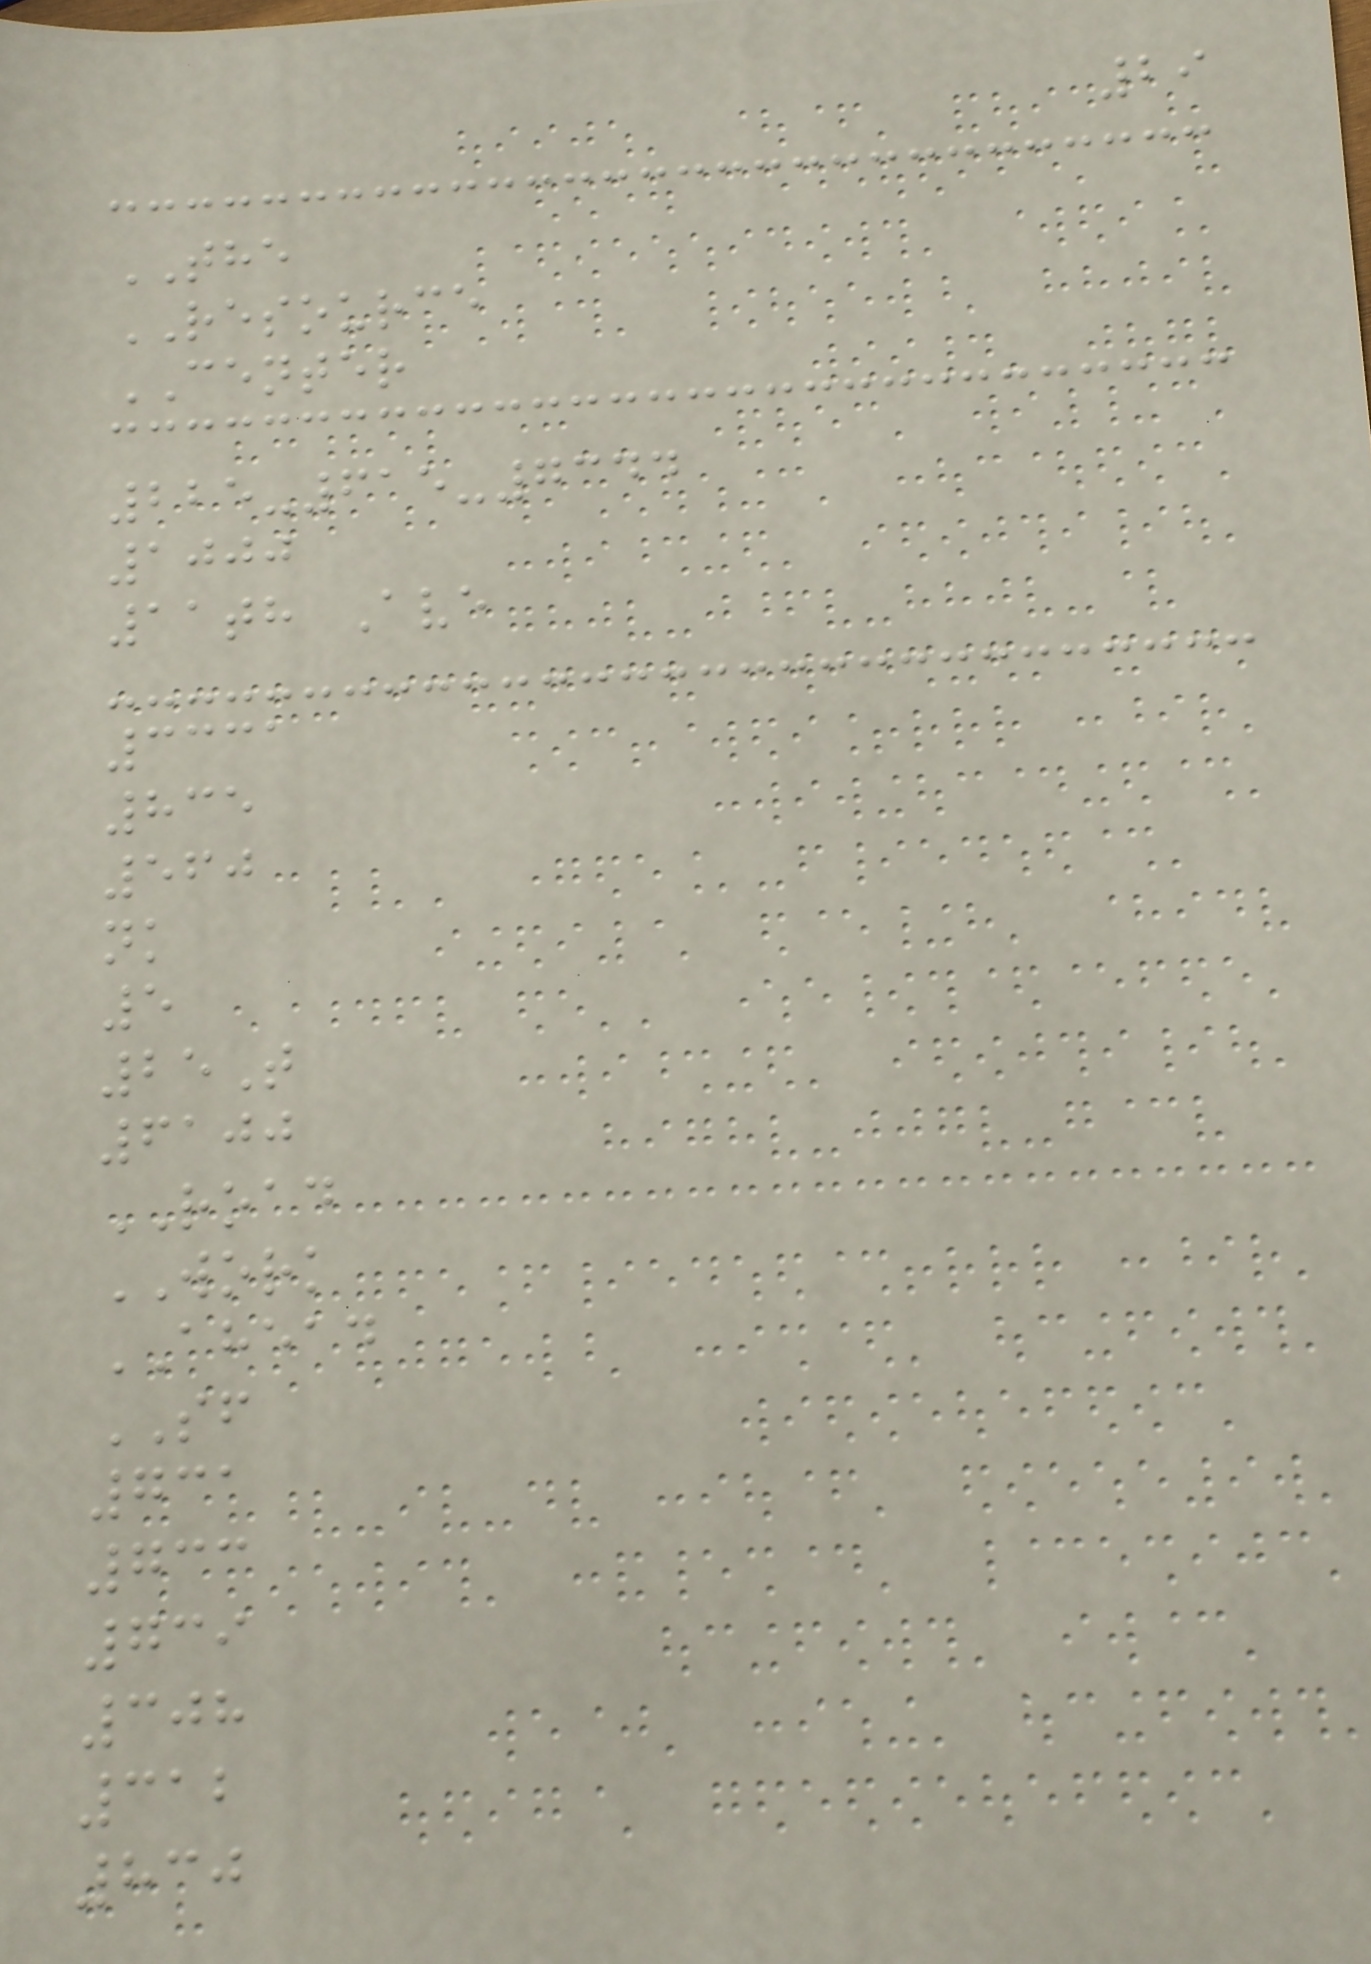29
THE
RESOURCE
CENTER
225-615-7344
1000
11th Ave
3331
835
560
nk
5
25T
6100
ROAD
WORK
AHEAD
SF
731
733
739
308
312
830
